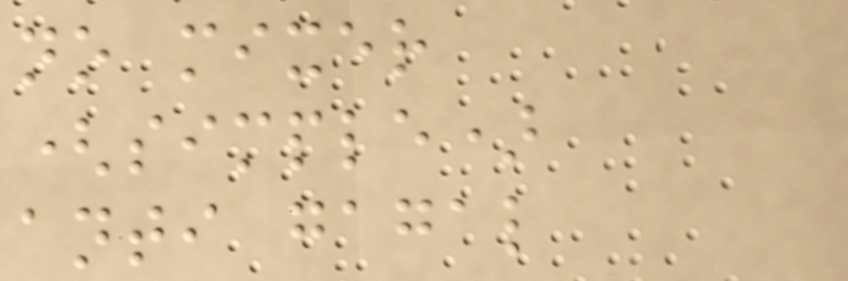no mixer
(simple)
anti gagal
